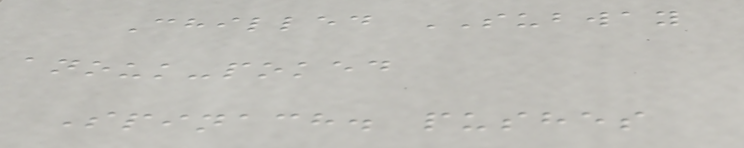Chilled SUBWAY
anouk-poked
Spinach. pushes
